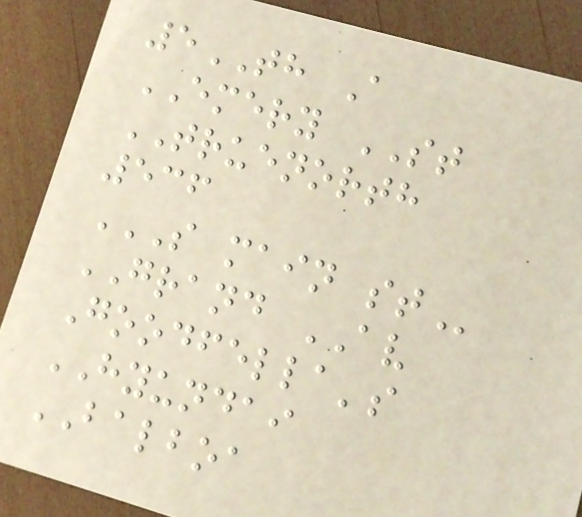5TH A
EMERY ST
TRUENORTH
536
S MAIN ST
GRAND AV
Goodfella's
HYUNDAI
BALBOA
